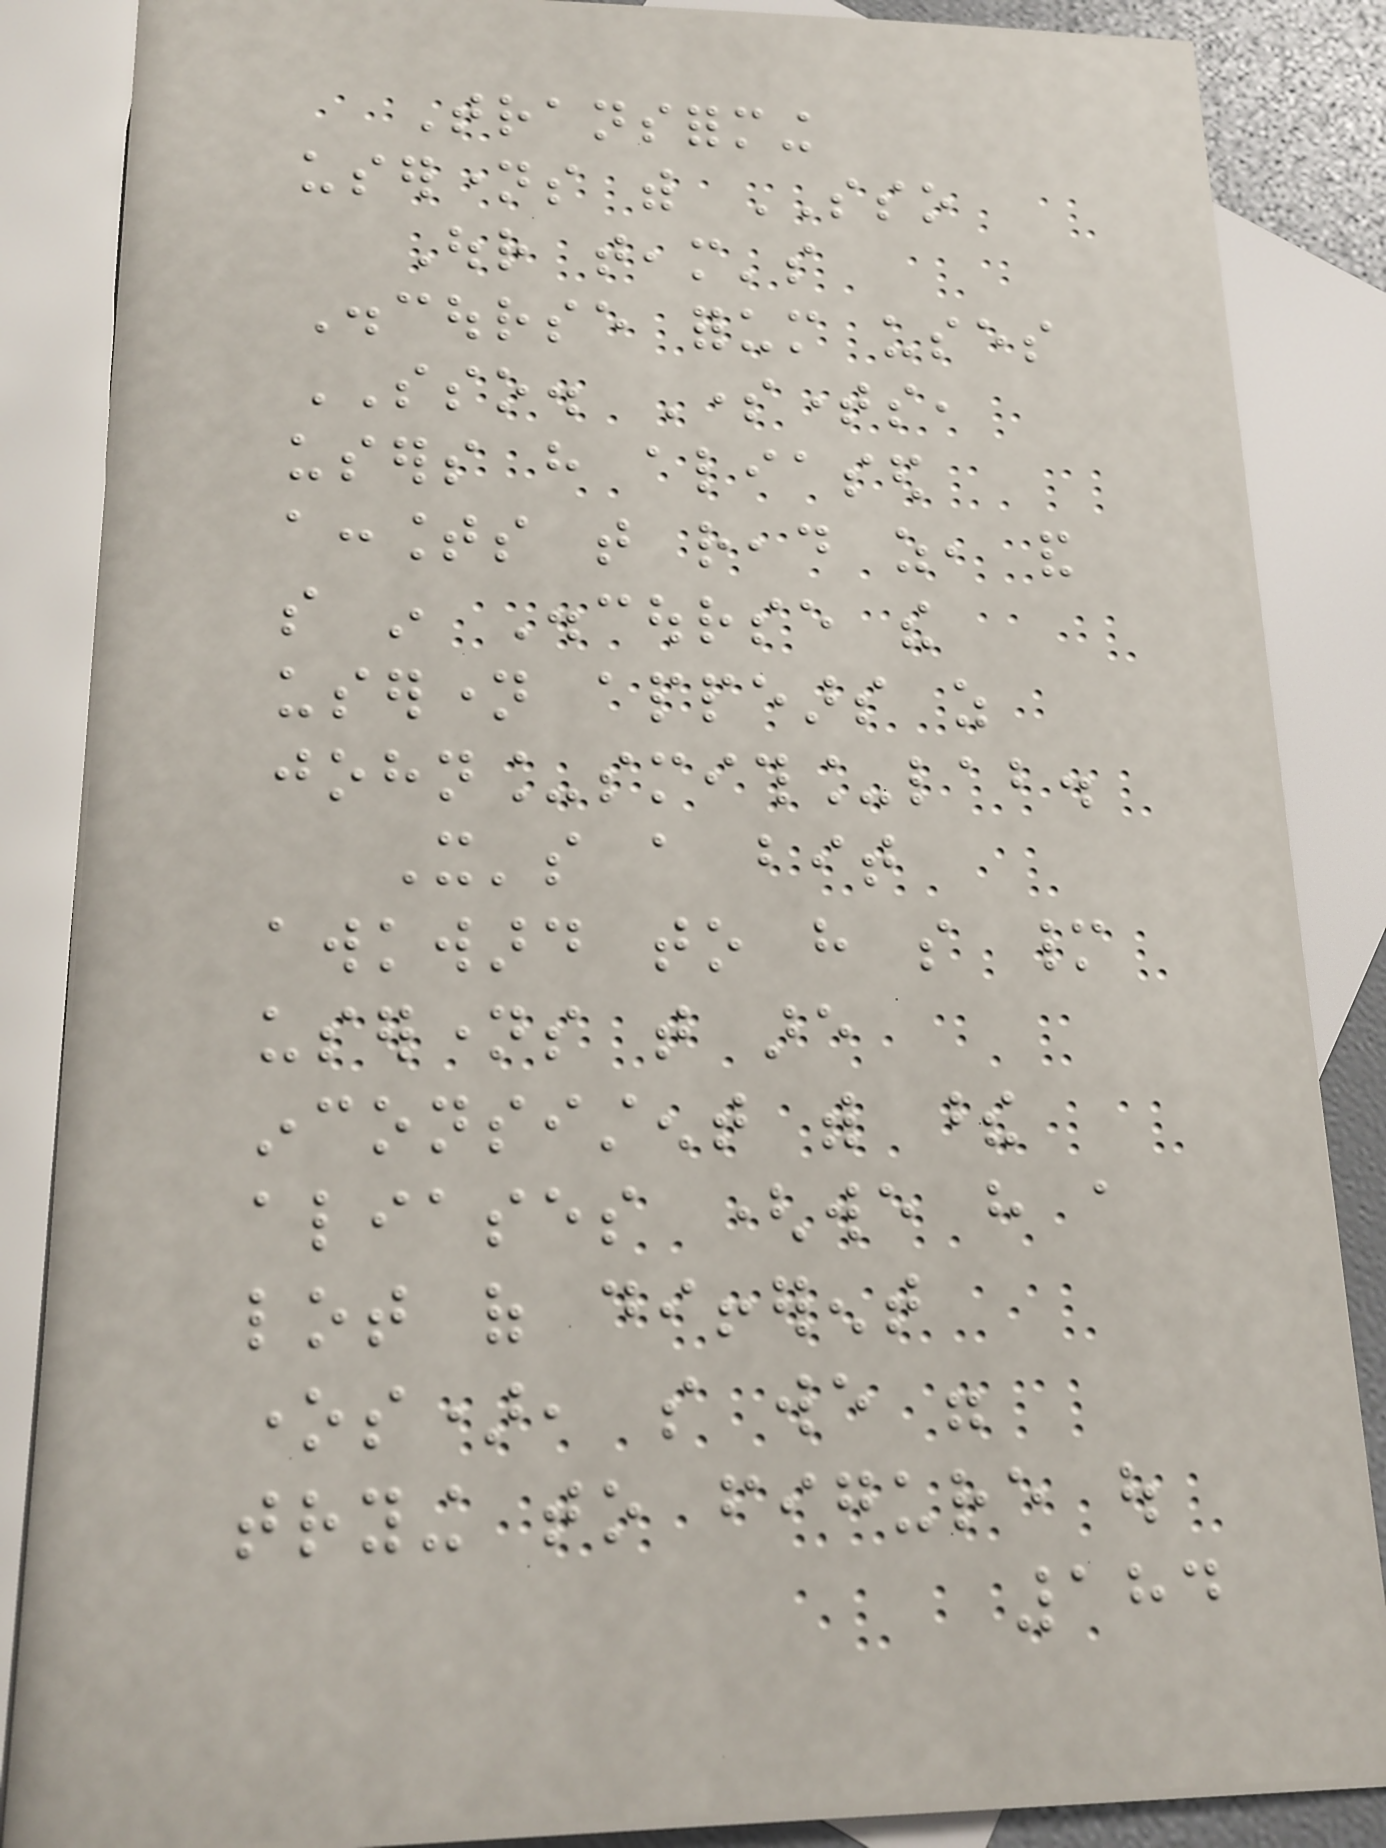Transforming
usernames with SSO
Our team's
Discourse forum uses
SSO. Sometimes,
users have aliased
accounts that read as, and
so in Discourse the
username appears as
john_smith_lab.
It's a bit
awkward to have so many
usernames that are
inconsistent with these
aliases (we have a
lot of different
ones), so we were
trying to figure out
184
